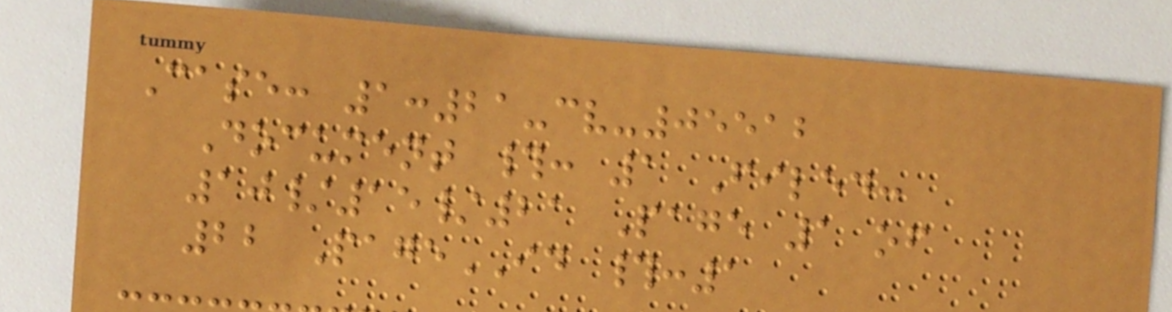Case: 1:21-cv-05512
Document #: 1 Filed:
10/15/21 Page 1 of
22 PageID #:1
